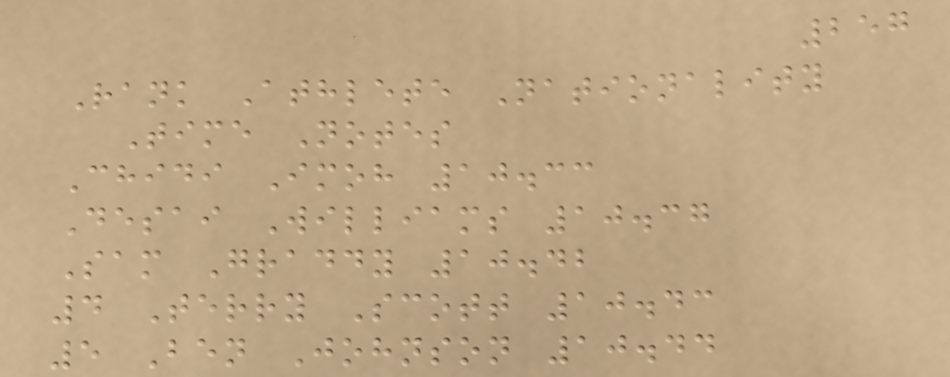257
Rank Athlete Nationality
Time Notes
Chidi Imoh 10.33
Desai Williams 10.37
Sam Graddy 10.42
4 Terry Scott 10.43
5 Ben Johnson 10.44
